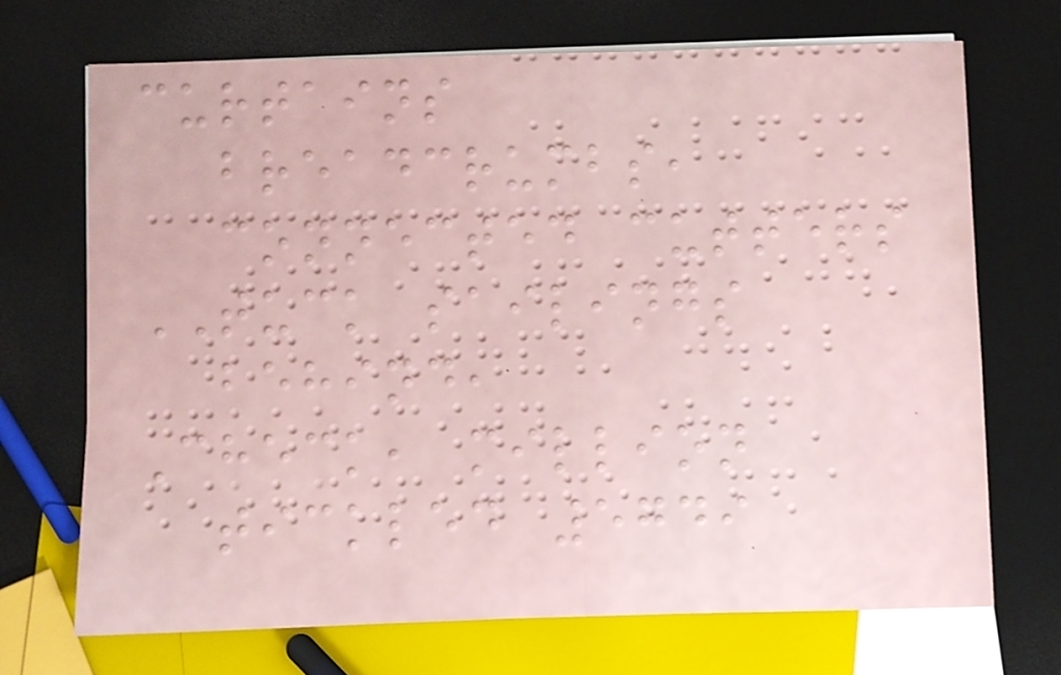curtains
breadcrumbs,
connected cutters
TUCK sailings
behind,
Check, million
tickled 5749
